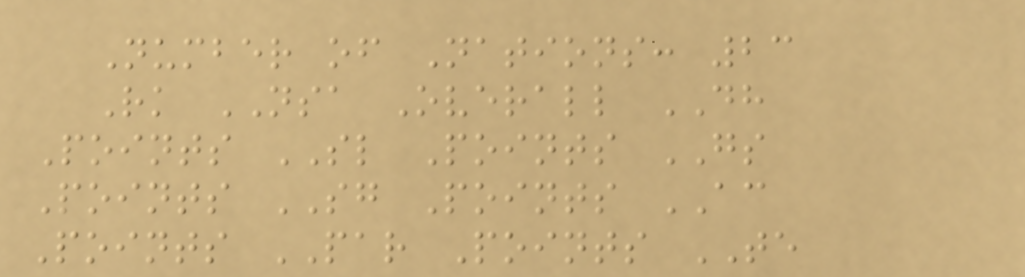Number of Nations: 23
Rk NSA Overall DH
Points SL Points GS
Points SG Points AC
Points PAR Points TE
